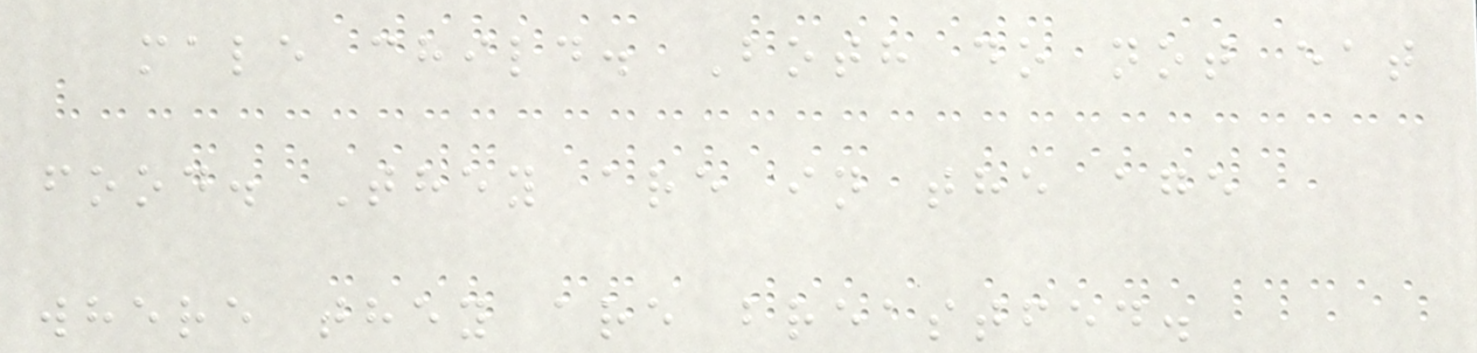male child. Both do not eat
food. They are in the age
where they are breastfed.
